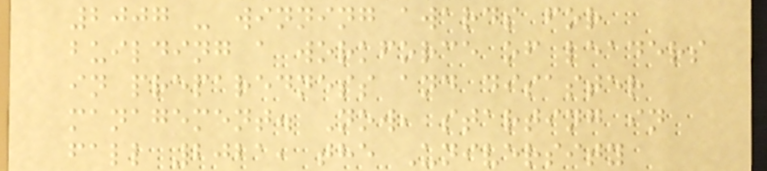2007 - winning awards for
building a workforce of leaders
in preparedness and disaster
management. Now, starting in
fall 2021, the University
